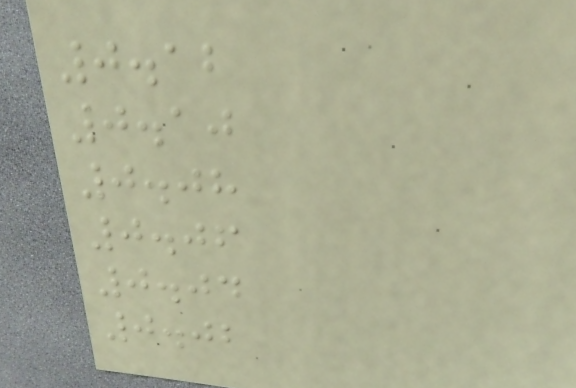0.12
0.10
0.08
0.06
0.04
0.02
